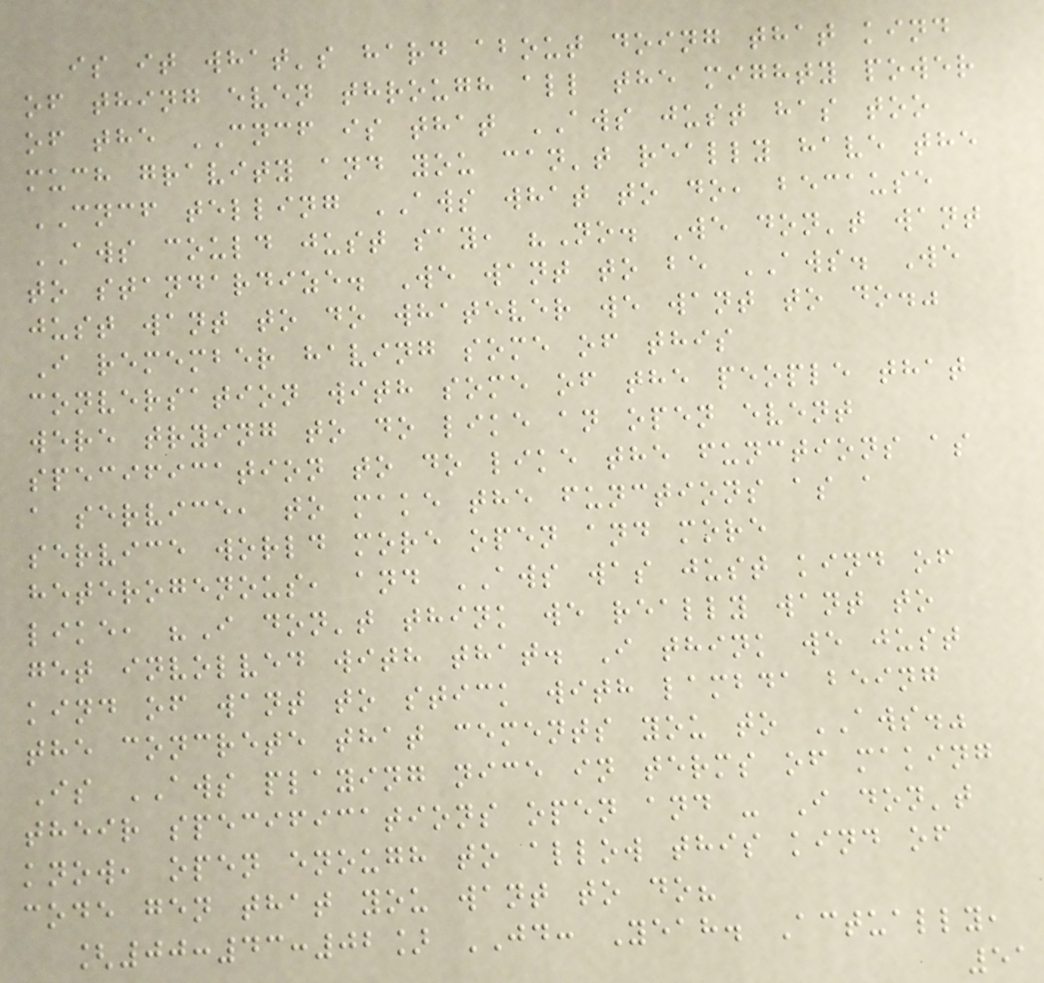is it what's hard about doing that kind
of thing even through all the mighty power
of the CNCF is that AWS just has too
much gravity and you can't really have the
CNCF telling AWS what to do, because
AWS could just say, "No. We don't want
to standardize. We want to be AWS. We
just want to do whatever we want to do."
I remember having some of this
conversation with some of the people that
were trying to do like an open event
specification to do like the functions as
a service, to make the functions as a
service world more open and more
heterogenous, and AWS was just kind of
like, "I don't think we really want to
get involved with that. I think we just
kind of want to stick with lambda being
the concrete that cements you to AWS."
Is AWS playing nice in terms of making
their specifications open and - I don't
know, open enough to allow this kind of
code gen that you want to do?
[00:43:02] JD: Yeah. Actually,
51
